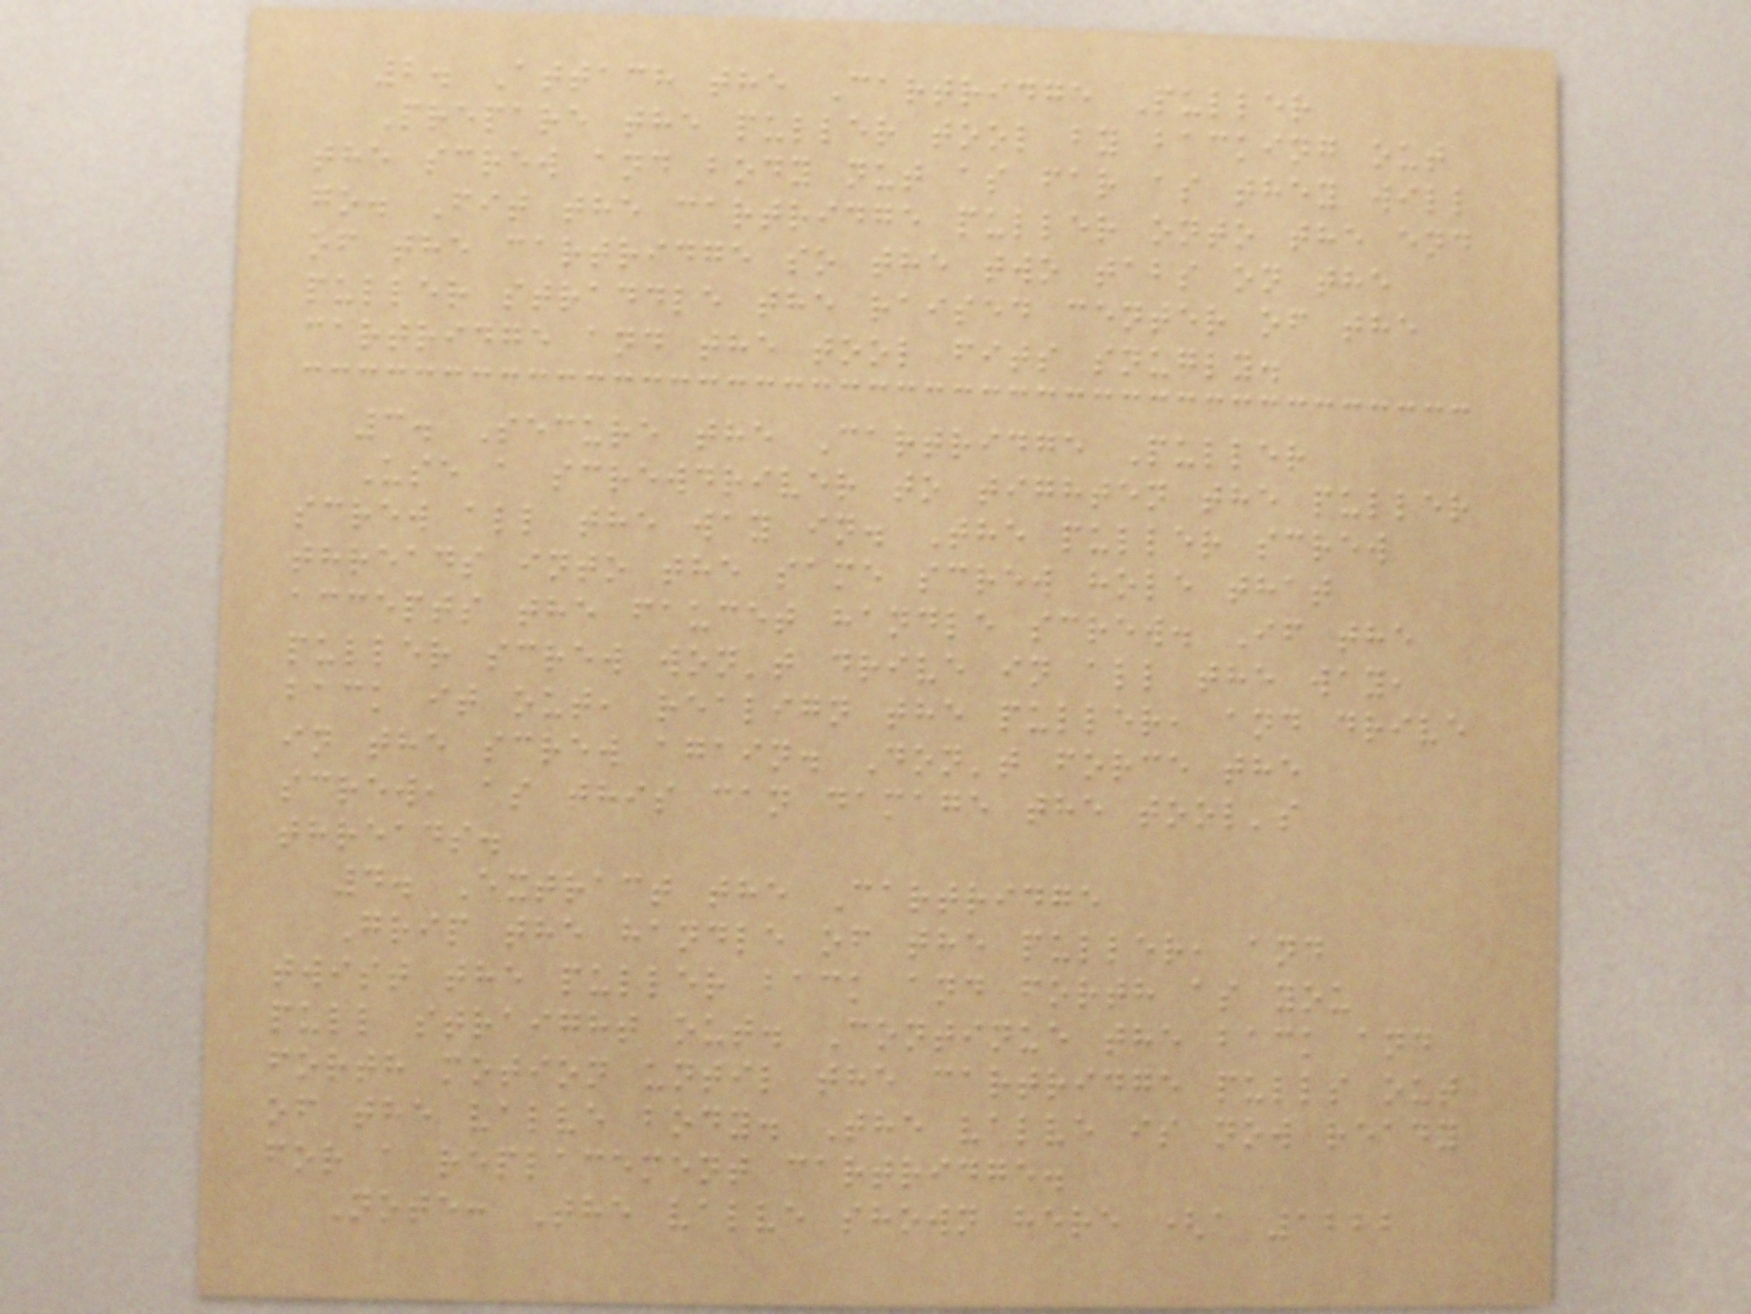2. Attach the Cartridge Puller
Prepare the puller tool by backing out
the screw and body nut as far as they will
go. Fit the cartridge puller onto the end
of the cartridge so the two tabs on the
puller straddle the raised center of the
cartridge and the tool fits snugly.
3. Secure the Cartridge Puller
Use a screwdriver to tighten the puller
screw all the way in. The puller screw
threads into the same screw hole that
accepts the faucet handle screw. If the
puller screw won't drive in all the way,
back it out, realign the puller, and drive
in the screw again. Don't force the
screw, as this can damage the tool's
threads.
4. Extract the Cartridge
Grip the handle of the puller, and
twist the puller back and forth as you
pull straight out. Continue the back and
forth motion until the cartridge pulls out
of the valve body. The valve is now ready
for a replacement cartridge.
Note: The valve shown here (a 1222
